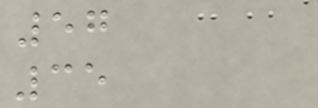57
35
